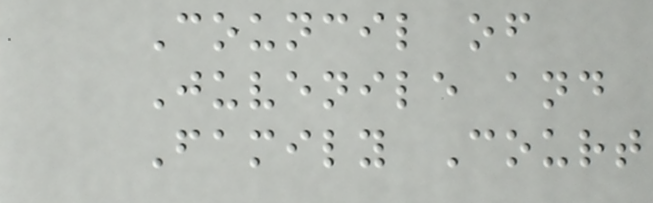Council of
Juvenile and
Family Court
